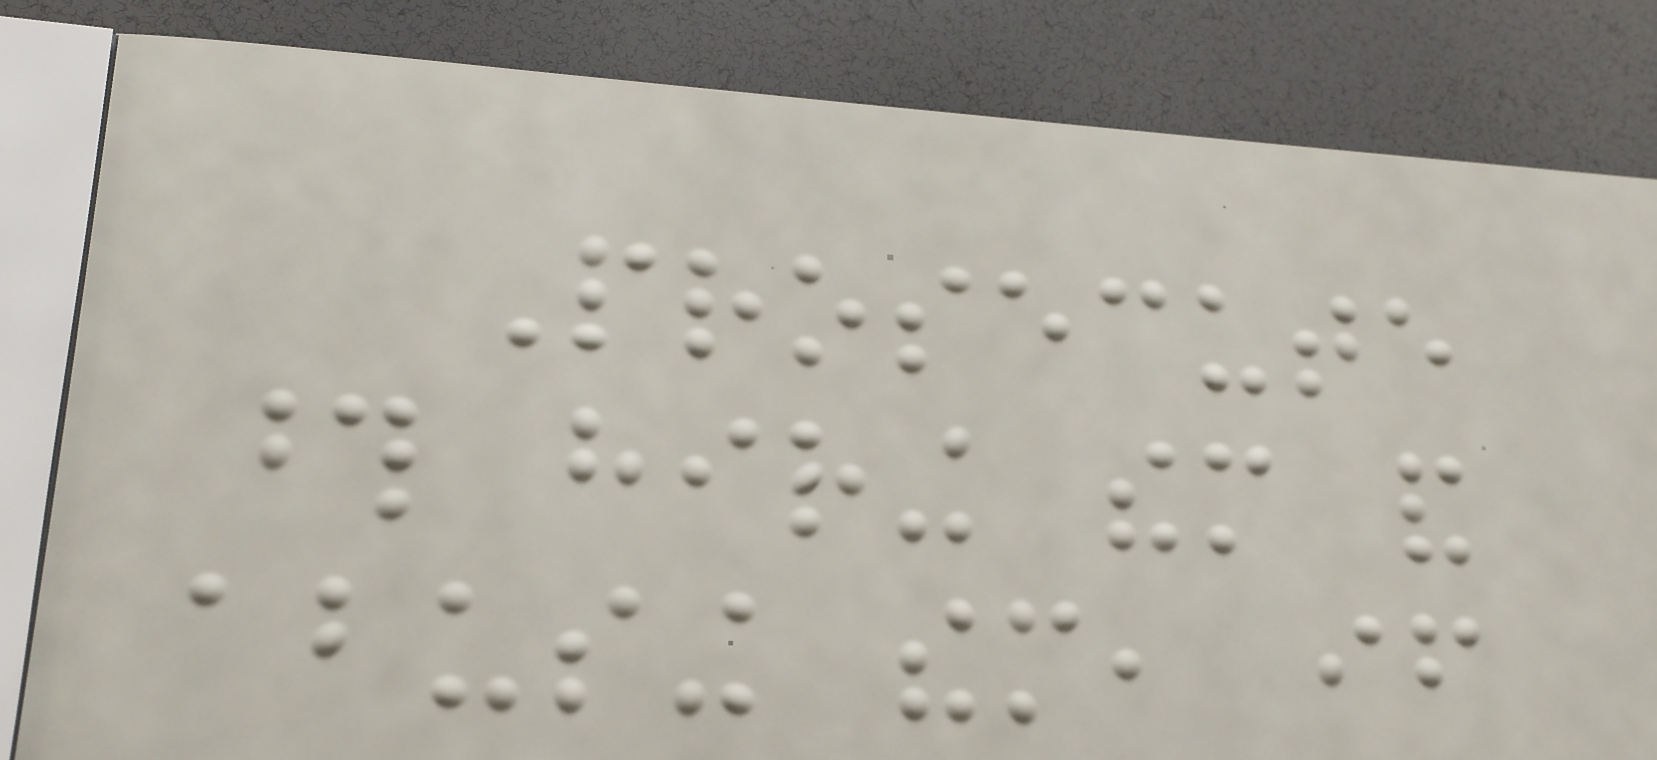Prosecute
those hiring them and
abusing them, if
